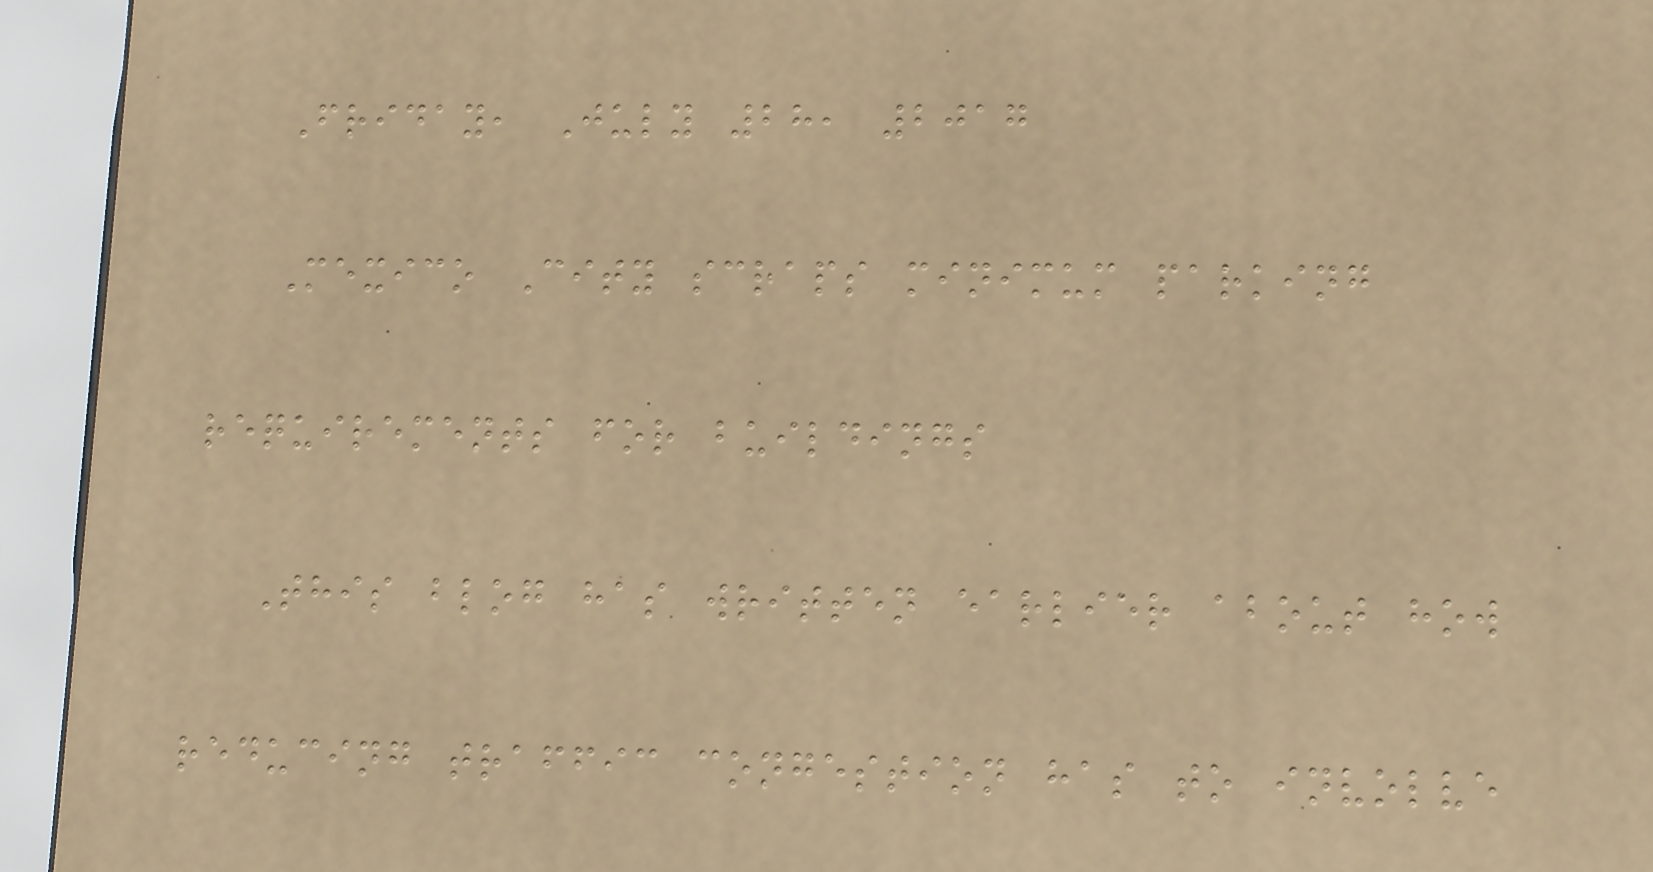Friday, July 28, 2017
Mexico City scraps minimum parking
requirements for buildings
This blog has written earlier about how
reducing traffic congestion has to involve
